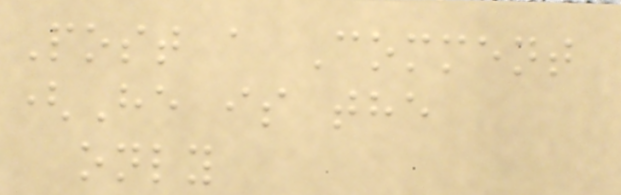Post a Comment
(He is the
only
